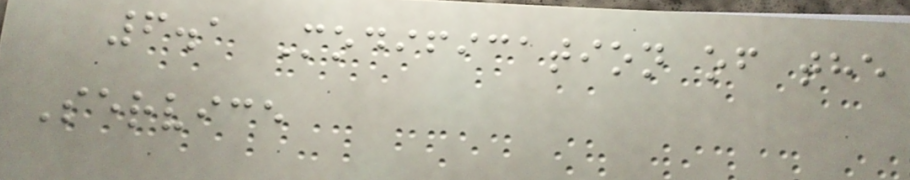6.1 Modification of the
Service
